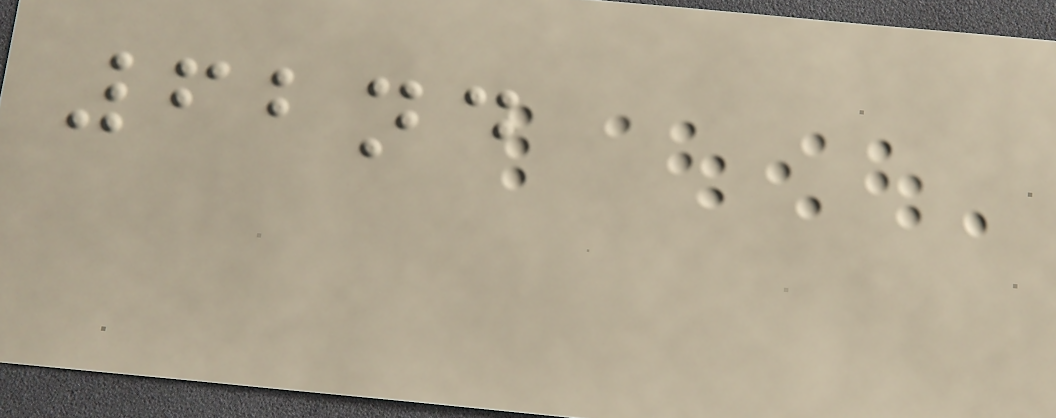62nd
